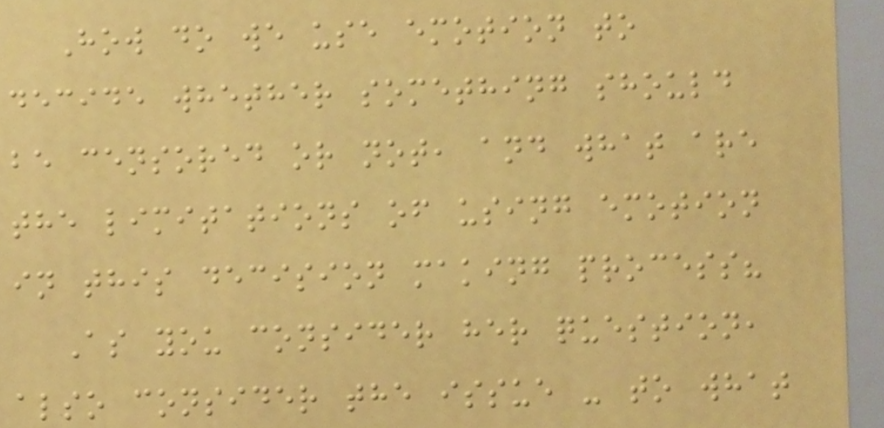How do we use emotion to
decide whether something should
be censored or not, and what are
the limitations of using emotion
in this decision making process?
As you consider her question,
also consider the issue - to what
